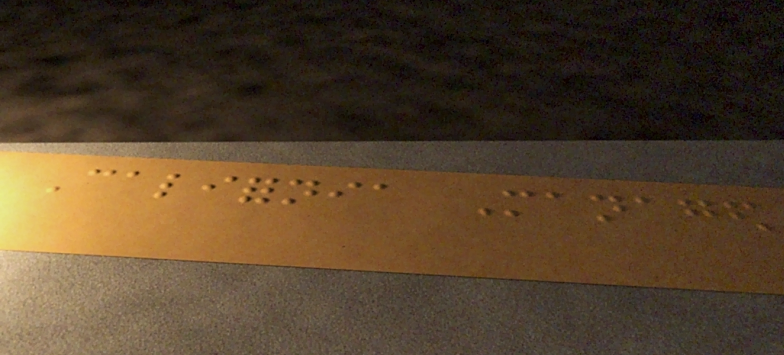California Managed
